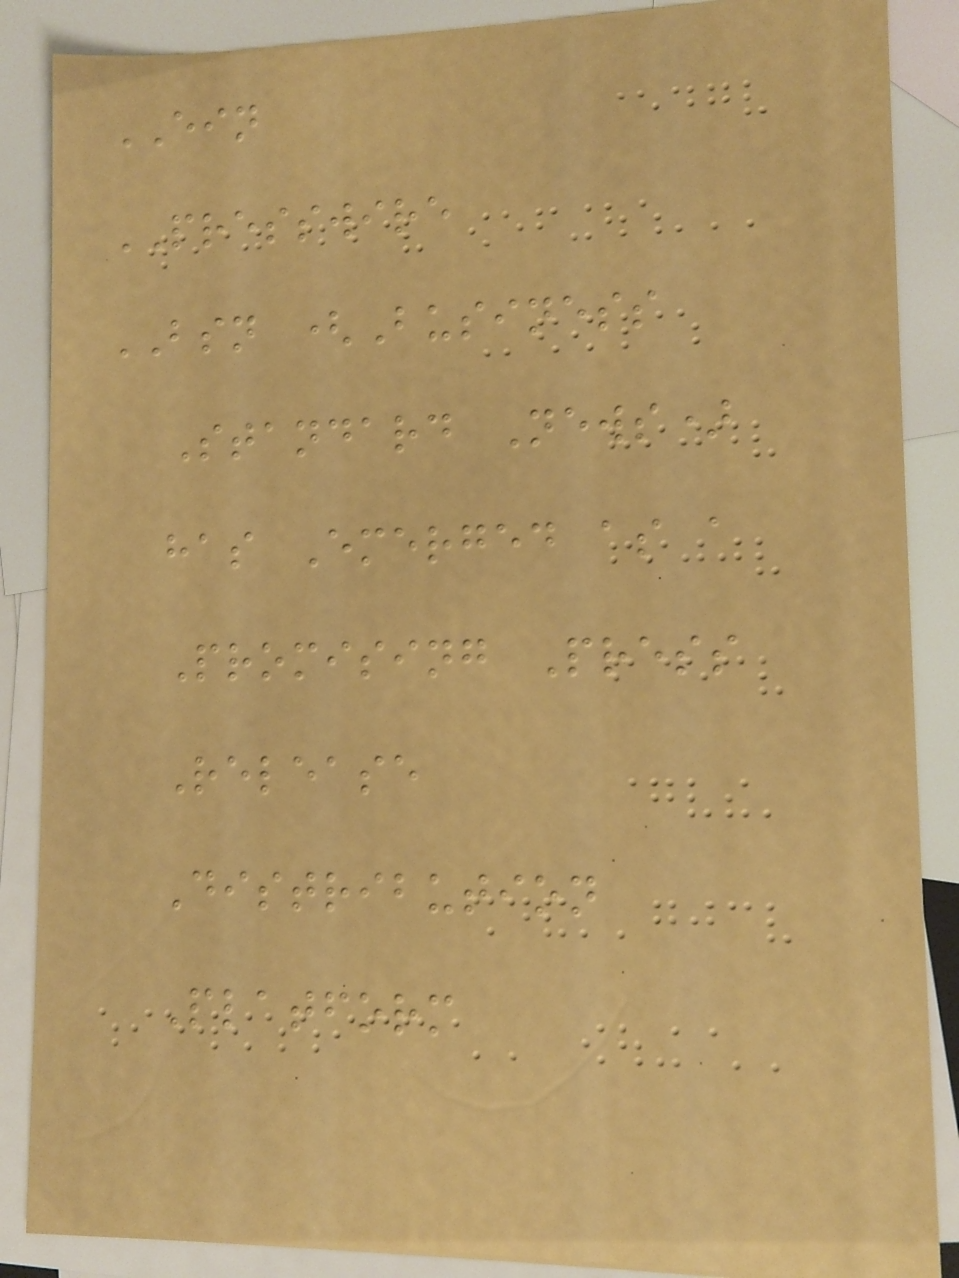EIN
PRESSWIRE
BSN (Business
Standard News)
has Emerged as a
Promising Press
Release
Distribution
Platform
